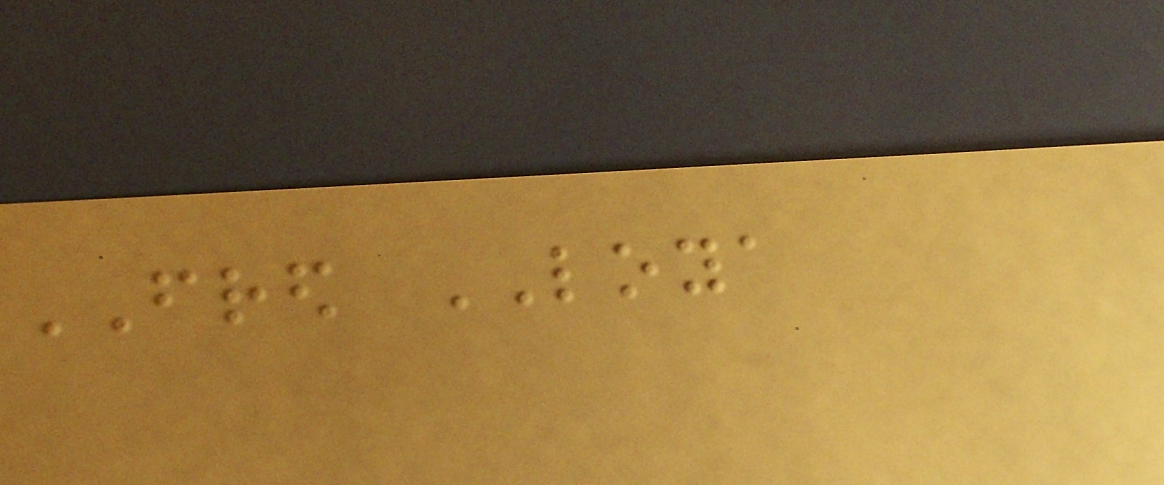FRED LOYA
